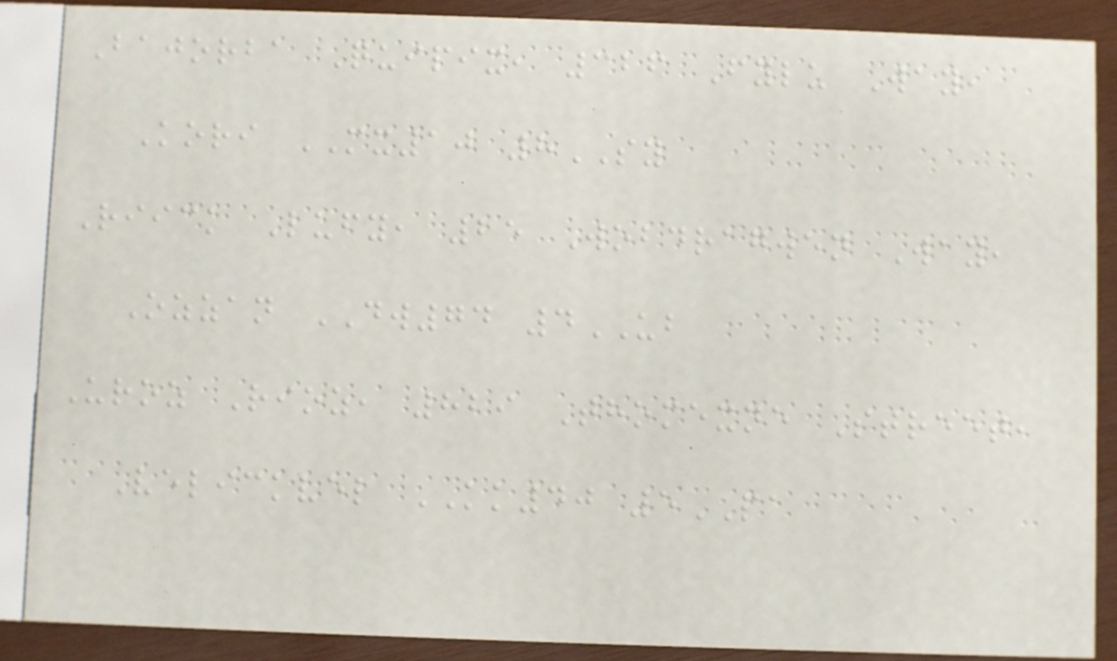Bajorba Quipix, 326 Fylu Way,
Kori MX10 8SY
Riick Lufy, 25 Wobdragwen Way,
Ozzan DW74 4UB
Uroz Rioz, 829 Thomexne Street,
Velickvel KK40 5PA
